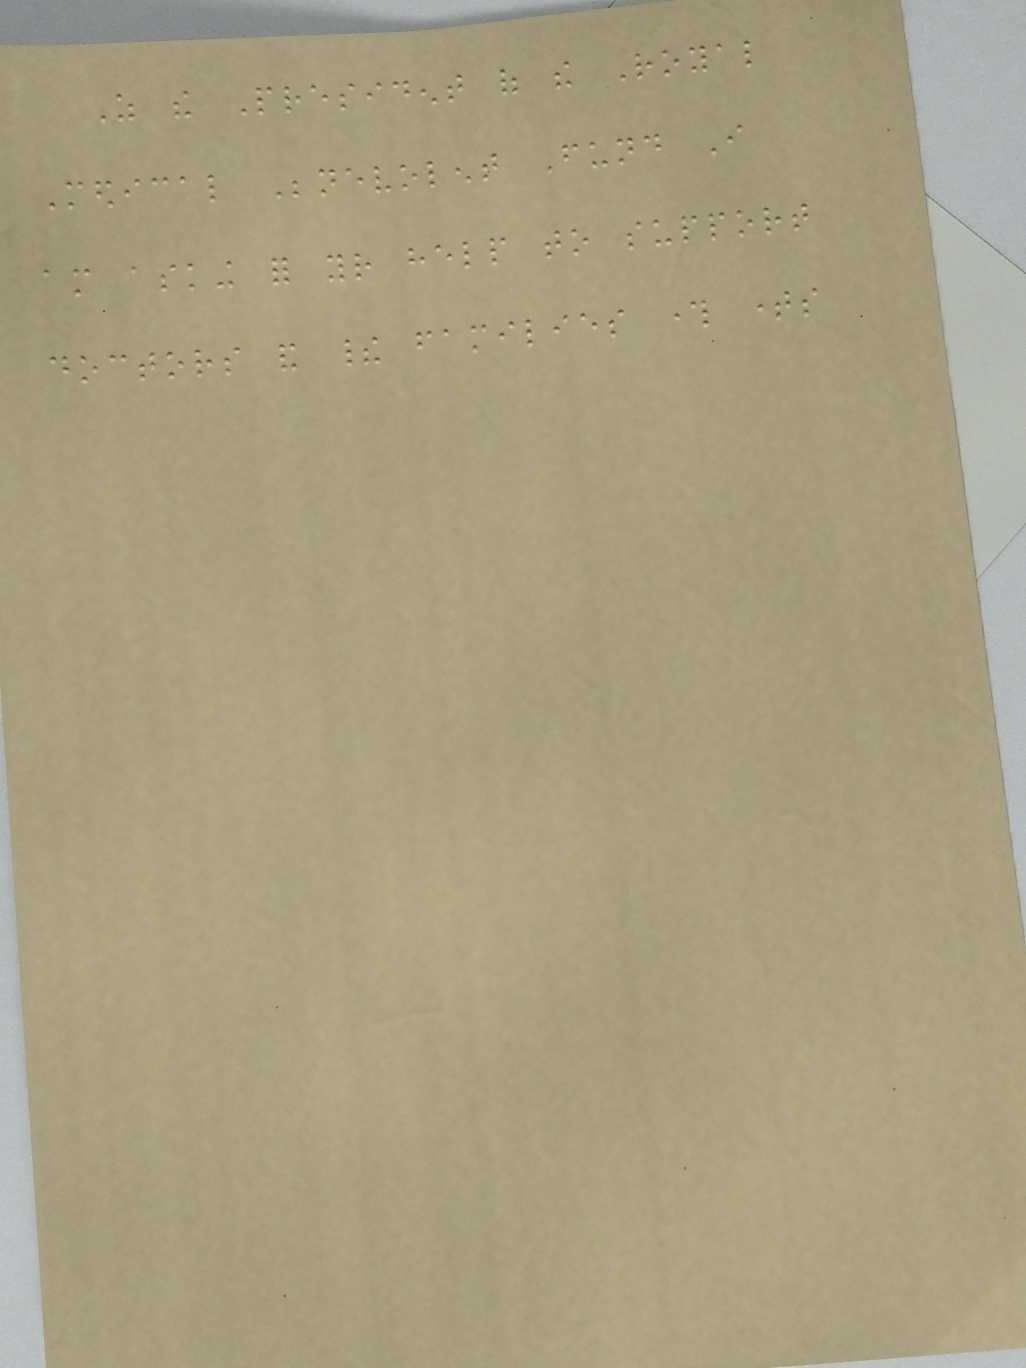As the President of the Royal
Medical Benevolent Fund I
am asking for your help to support
doctors and their families through times
